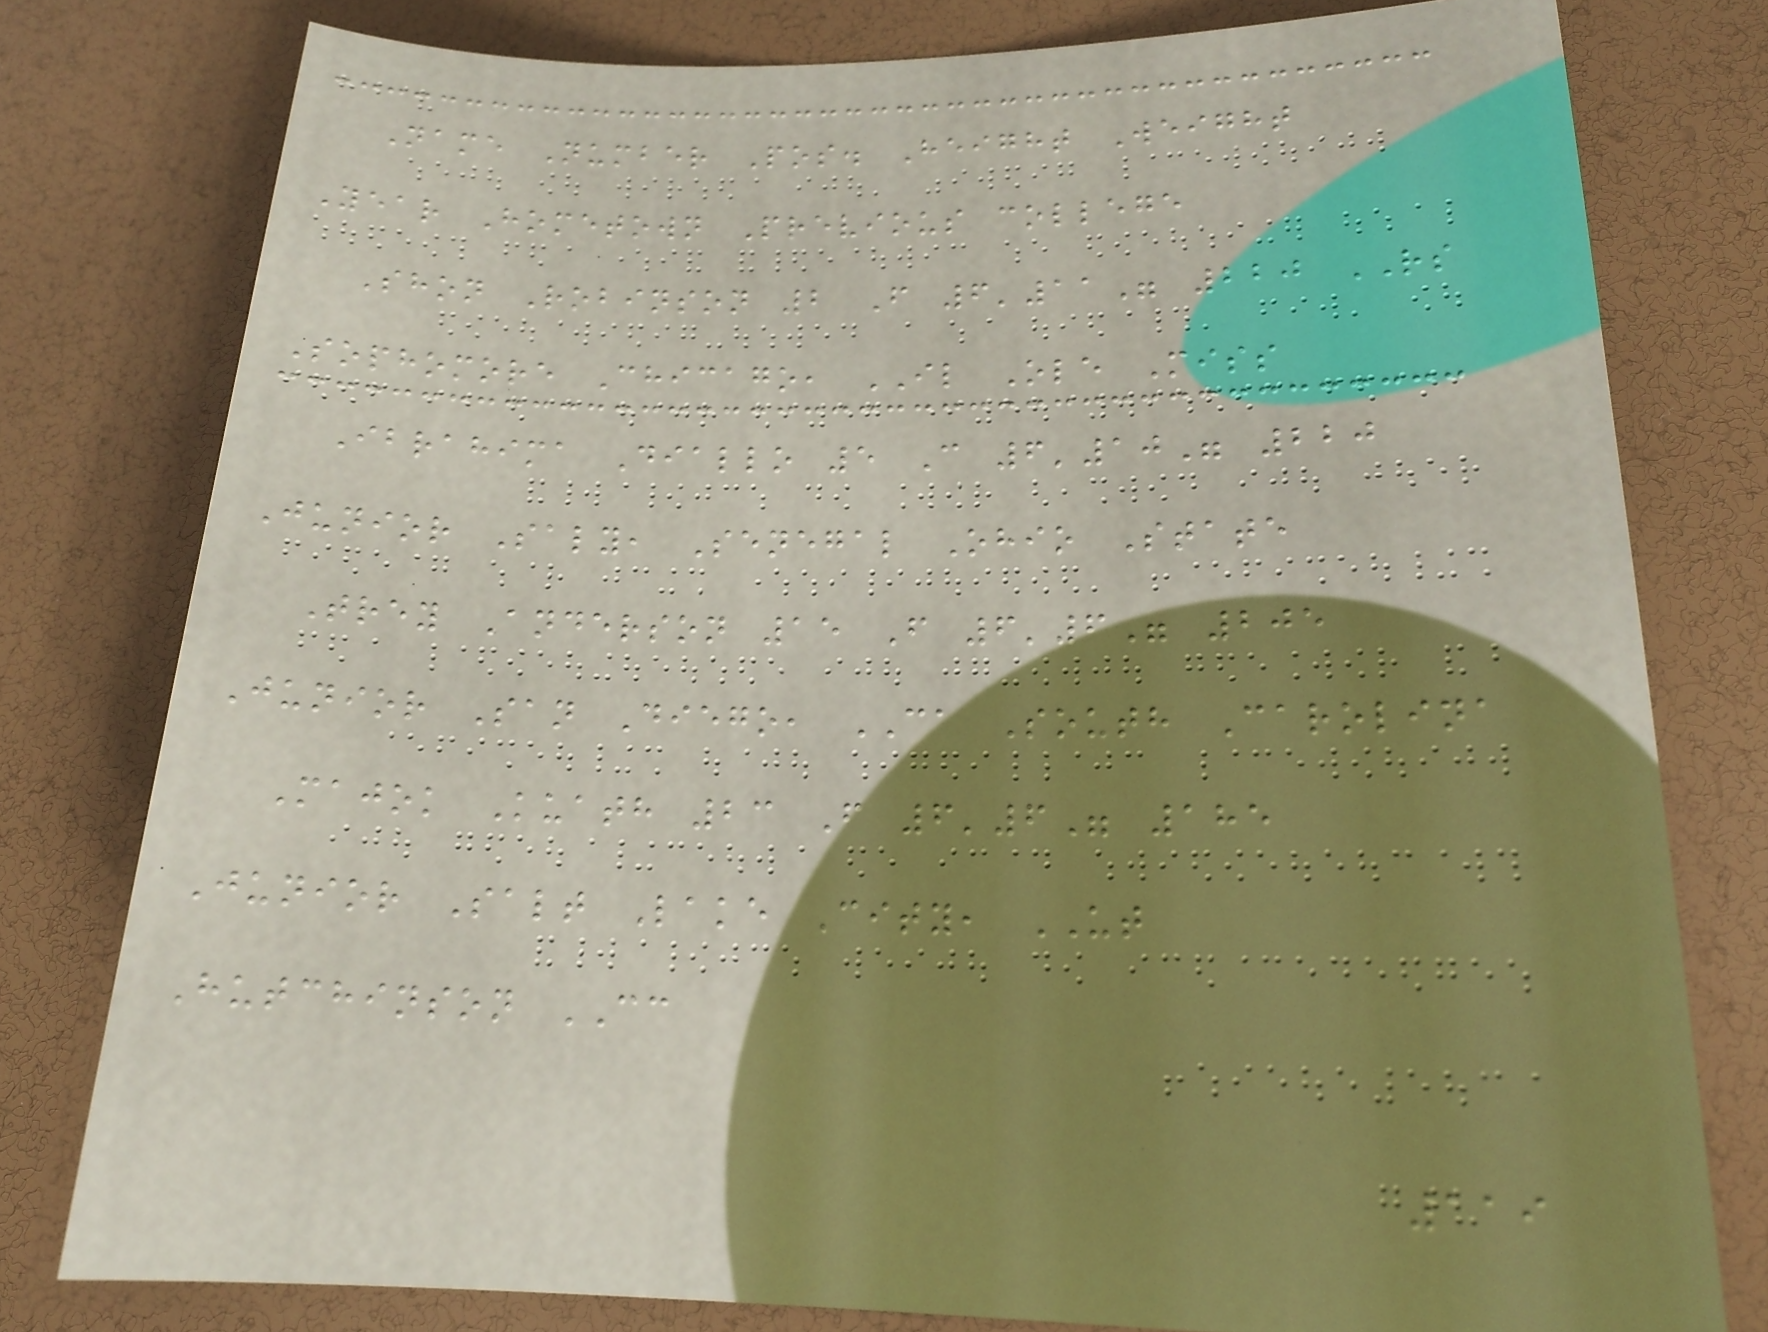Name Number Pos. Height Weight
Year Hometown Previous college
Shon Robinson 2 F 6'11" 220 RS
Sophomore Chicago, IL Ole Miss
Ibrahima Diallo 5 C 6'10" 220
Junior Saly, Senegal Ohio State
Trey Anderson 15 F 6'6" 205
Junior San Diego, CA South Carolina
Majok Kuath 23 F 6'6" 185
Junior Salt Lake City, UT
Hutchinson CC
119
